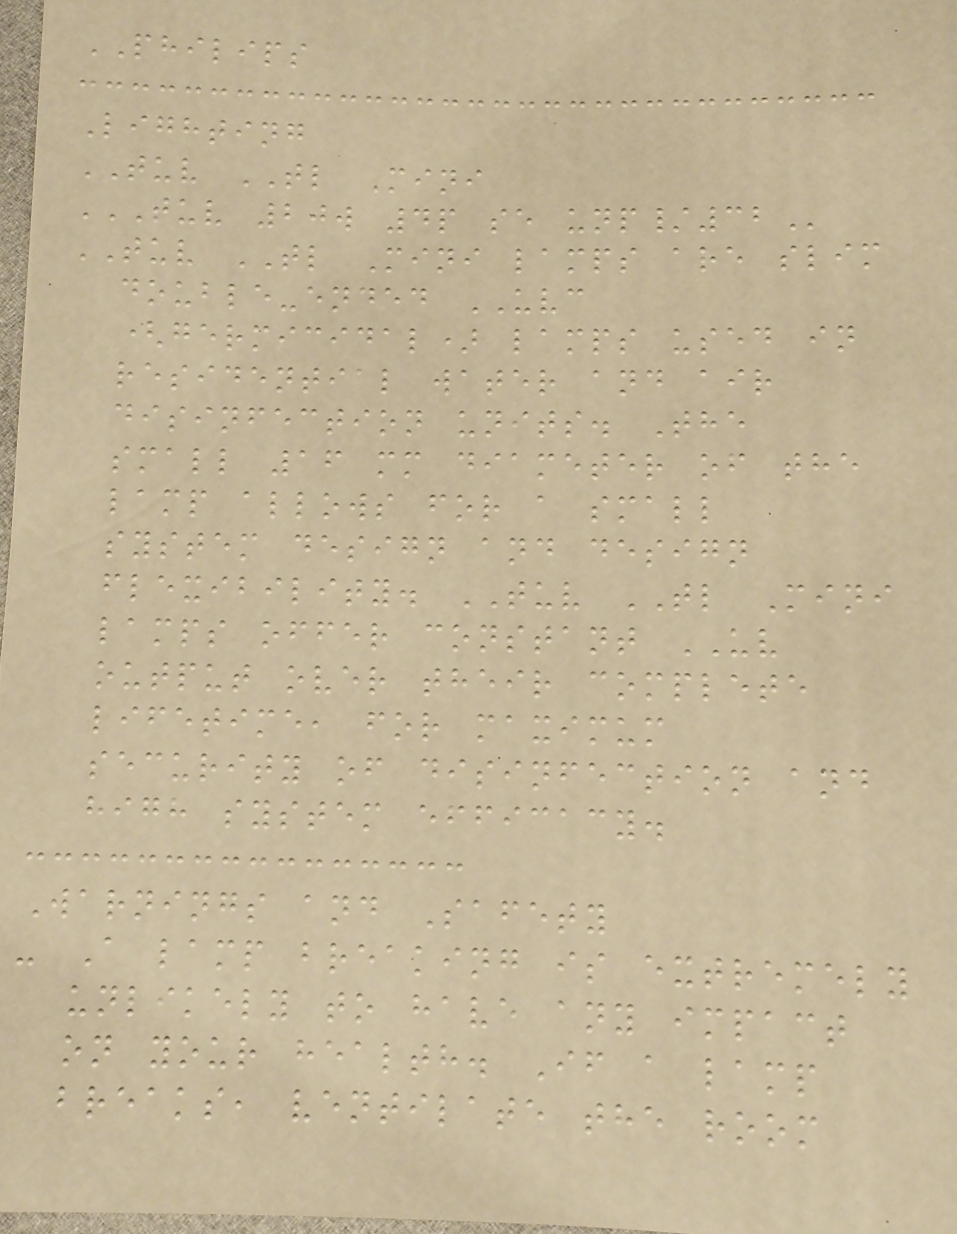PHILIPS
Lighting
TUV TL Mini
TUV 20W 4P SE UNP/32
TUV TL Mini lamps are slim
double-ended UVC
(germicidal) lamps used in
residential water and air
disinfection units. The
small 16 mm diameter of the
lamp allows for a small
system design and design
flexibility. TUV TL Mini
lamps offer constant UV
output over their complete
lifetime, for maximum
security of disinfection and
high system efficacy.
Warnings and Safety
- A lamp breaking is extremely
unlikely to have any impact
on your health. If a lamp
breaks, ventilate the room
